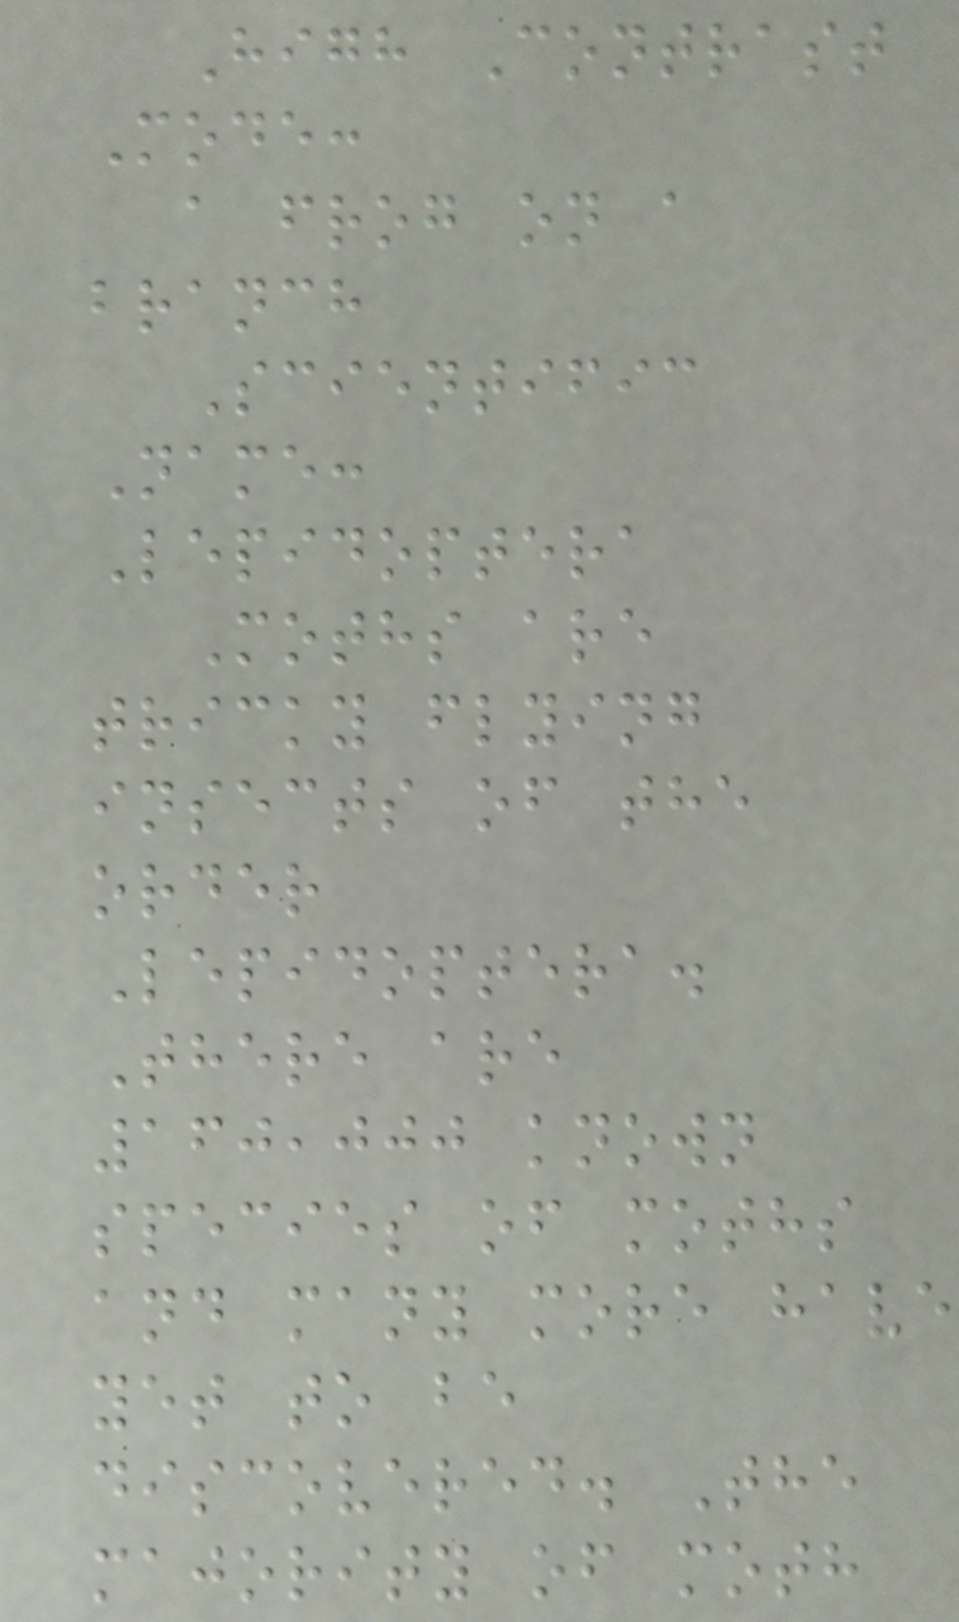High Contrast
Mode:
a frog on a
branch
Scientific
Name:
Lepidoptera
Moths are
tricky flying
insects of the
order
Lepidoptera.
There are
160,000 known
species of moths
and many more have
yet to be
discovered. The
majority of moth
